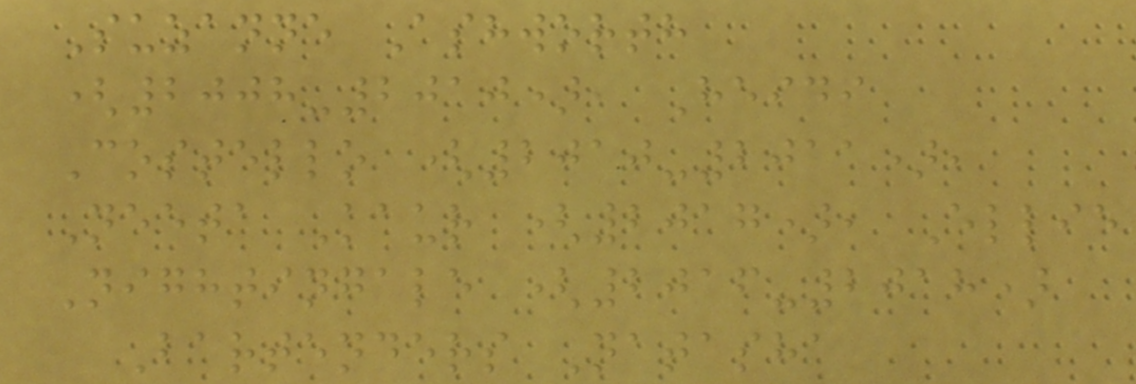Suzanne Ashworth
(2008-2010), Heidi
Costello (2010-2011),
Neeta Kaur (2017), Ellie
Nightingale (2016-2018)
Bartenders Natasha
